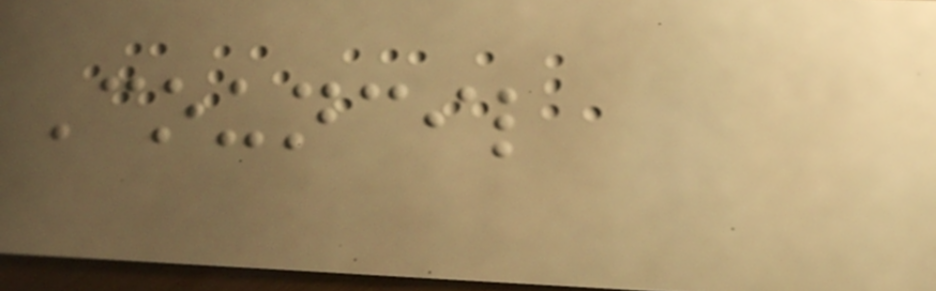Council
